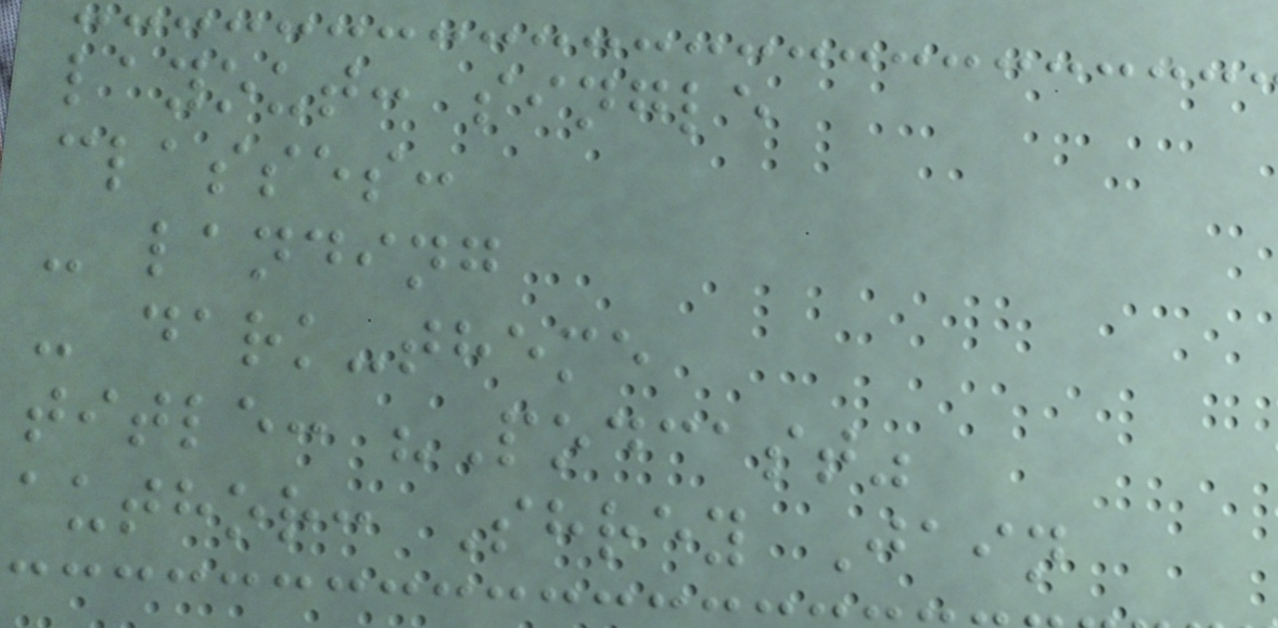layout: single
classes:
- landing
- dark-theme
title: "Podcast"
author: Shrey Jain
